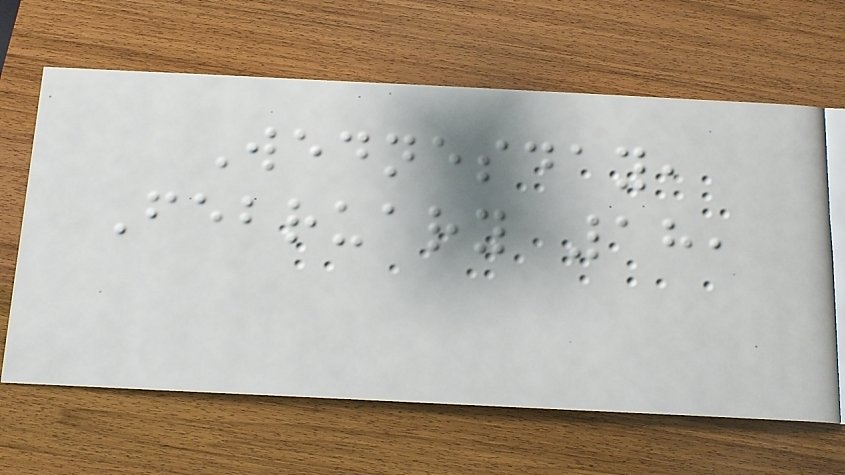Wednesday,
February 18,
